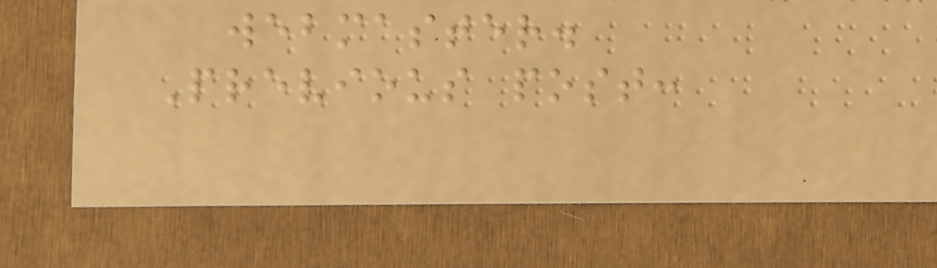webmaster.
Previous post:
